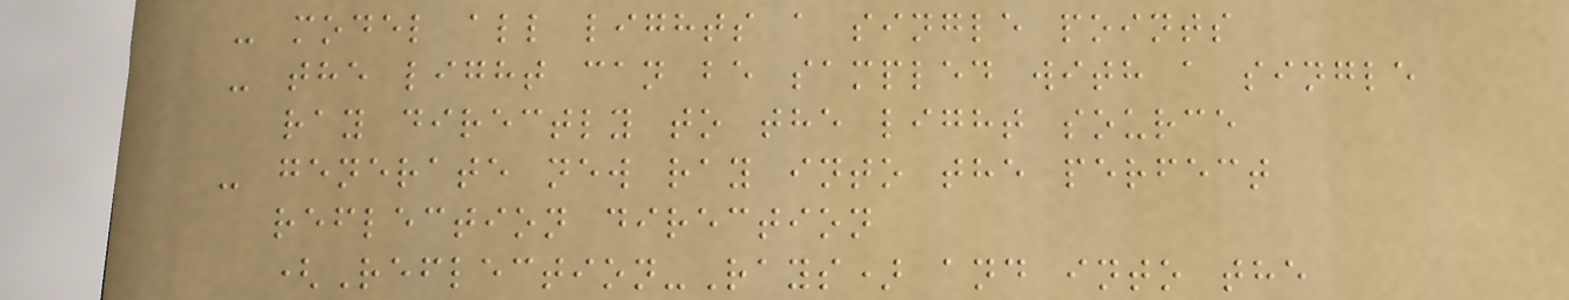- model all lights a single points
- the light can be sampled with a single
ray directly to the light source
- generate new ray into the perfect
reflection direction
(Reflection-Rays) and into the
